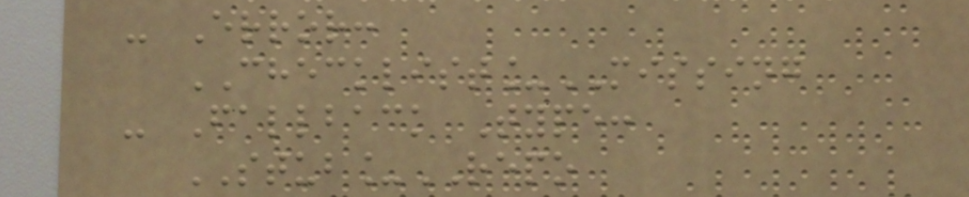- Error:
CHECKLIST_MISSING
- Fallback Type:
STUB_REPO
